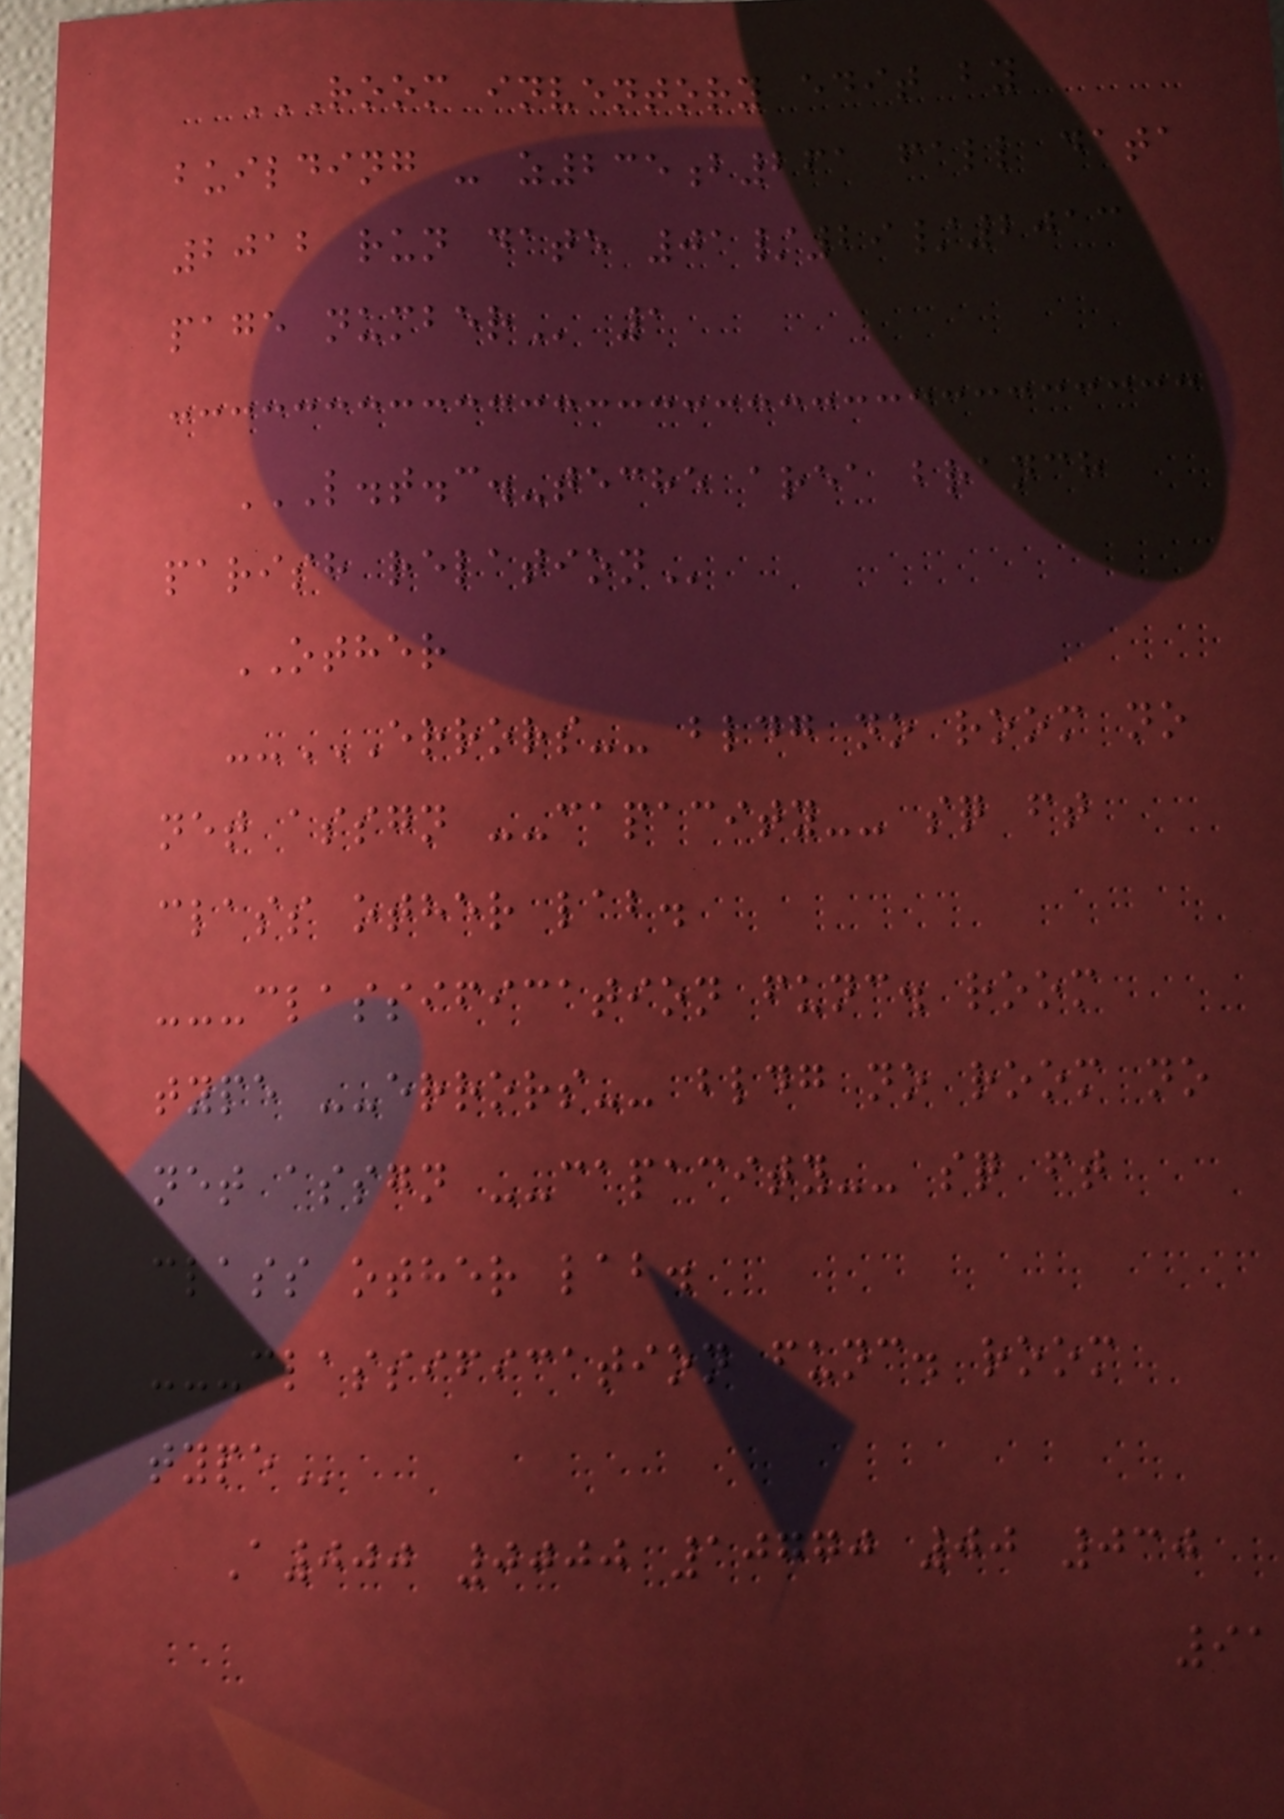ROOM INVENTORY EDIT BY
BUILDING - Z235B261 FALL DATA
2012 RUN DATE 01/29/2013
PAGE NUMBER 1
L.T.C.-TECHE AREA BRANCH
PARISH RELATION
OTHER
--ERRORS-- BLDG NO ROOM NO
NET ASSGN --CAPACITY-- SQ FT
CLASS OTHER LAB.
---CLASSIFICATION FUNC. ROOM
TYPE --ERRORS-- BLDG NO ROOM NO
NET ASSGN --CAPACITY-- SQ FT
CLASS OTHER LAB.
---CLASSIFICATION FUNC. ROOM
TYPE
A000 0000 10770 00 030
91
